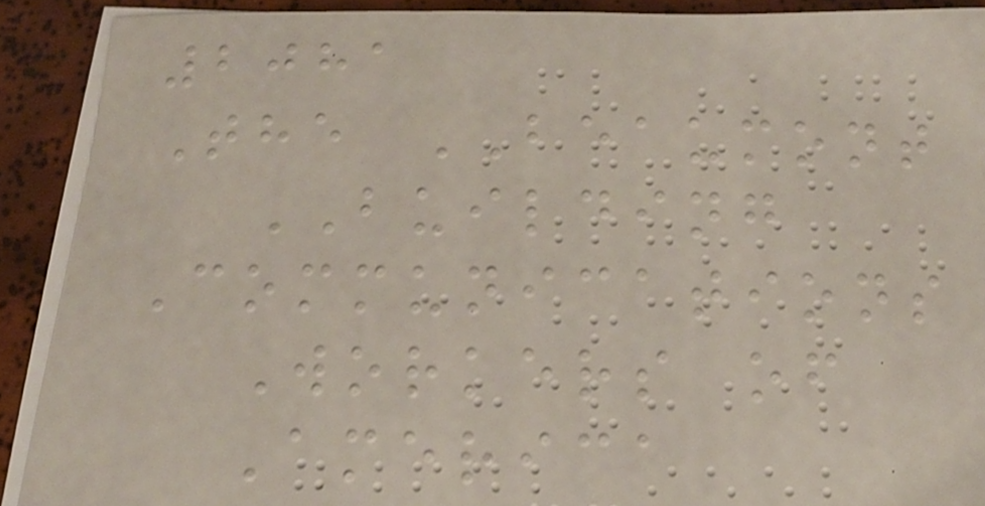2081
The BEAUMONT
BUILDING
Communications
Workers of
America
